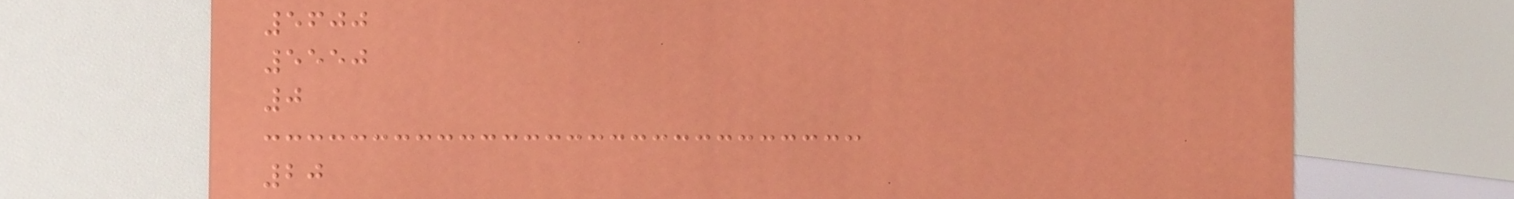5600
5550
0
20
